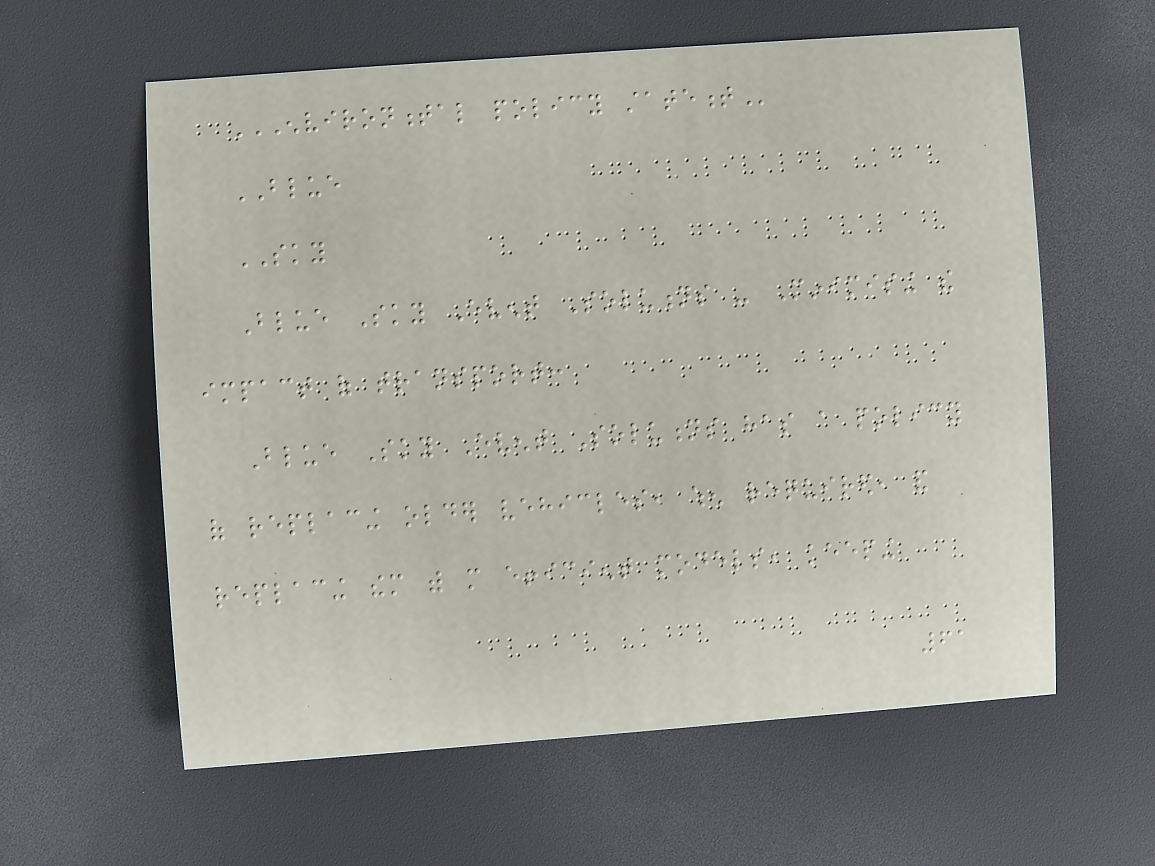ENVIRONMENTAL POLICY STATEMENT
BLUE
SKY
Blue Sky Event Solutions - Minimising the
impact of transport:
Blue Sky Event Solutions has a policy
of replacing older vehicles, when required, and
replacing them with more efficient models, keeping
61
